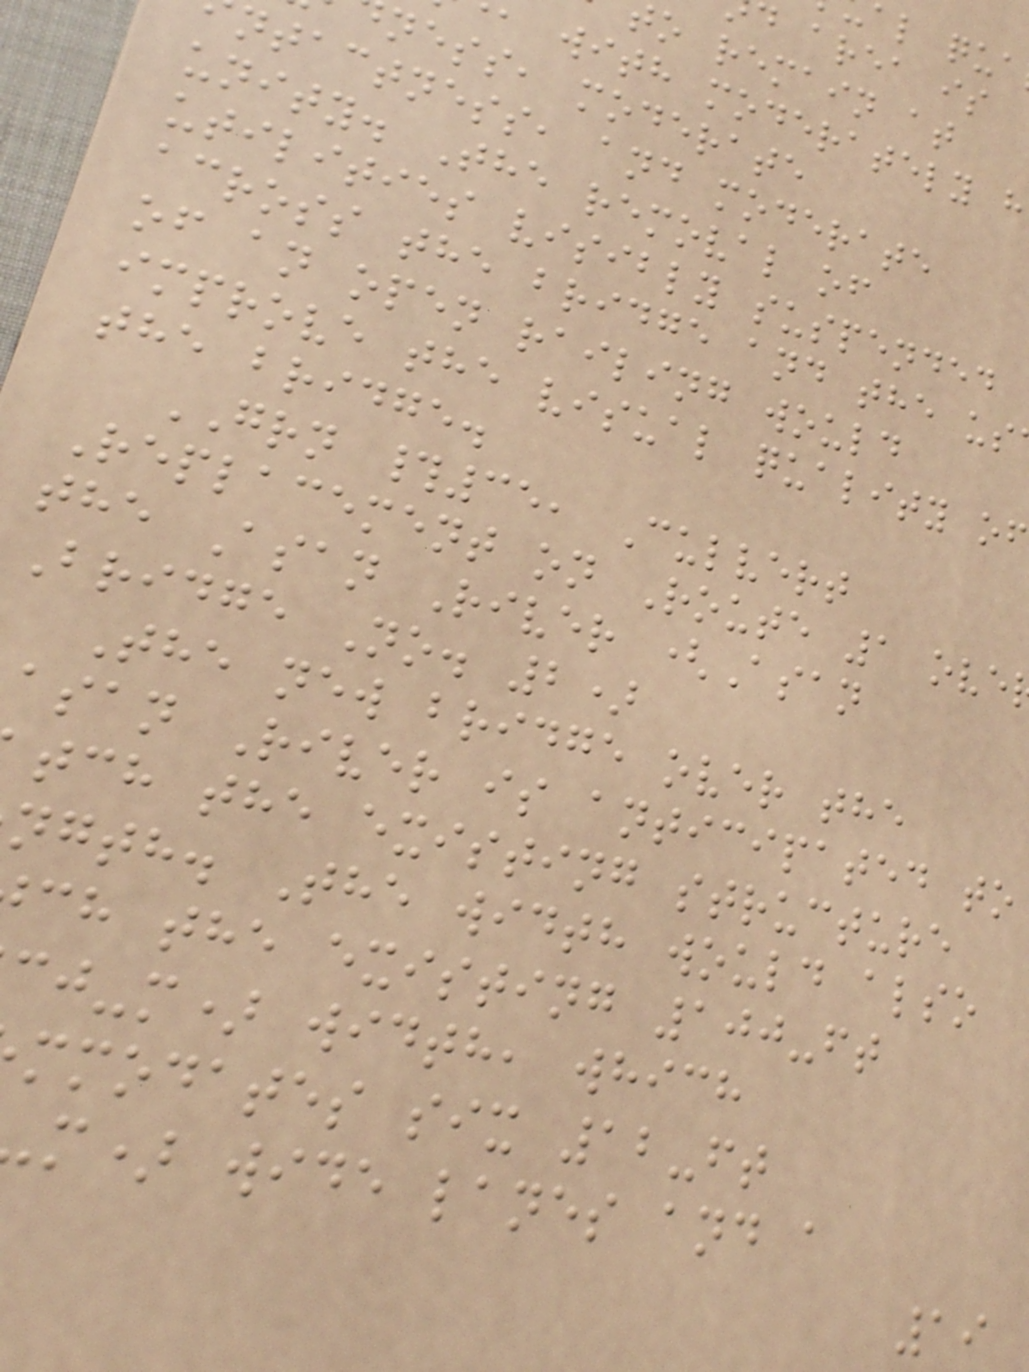d area is
o remain at
with moderately h
ness, moderate
ntactness, and moderate
unity. The removal of
utilities visibly suspended
across the bridge and the us
of an open railing would
improve the visual quality of
the bridge.
GRN #35, Culvert
Replacement on Route 1 ove
the Asan River (Asan
Bridge No. 2)
The new bridge over the
asan River is anticipated to
tch the existing structure
ngth. The width would also
ch the existing 100-ft
cj-m) width, which
mmodates six 12-ft
m) wide lanes and a
19
